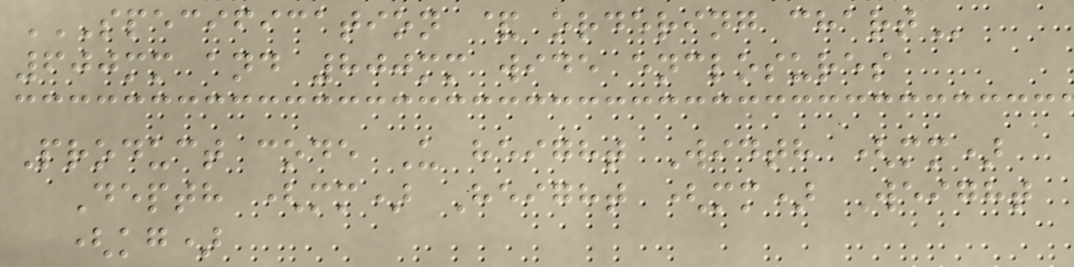SPECIFICATION & ORDERING CHART
600mm and 800mm wide enclosures
Product code U height Width (mm)
Depth (mm) Height (mm) Weight
(kg)
